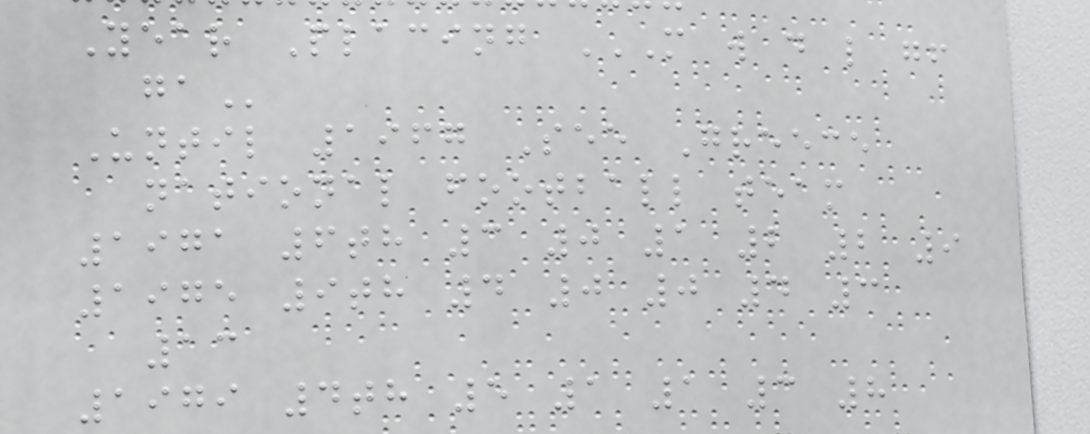Year Placing M W D L GF
GA
Until 1967 See Greece
national football team
1971 6th 3 0 1 2 2 9
1975 9th 4 0 0 4 3
13
1979 4th 5 1 1 3 8
